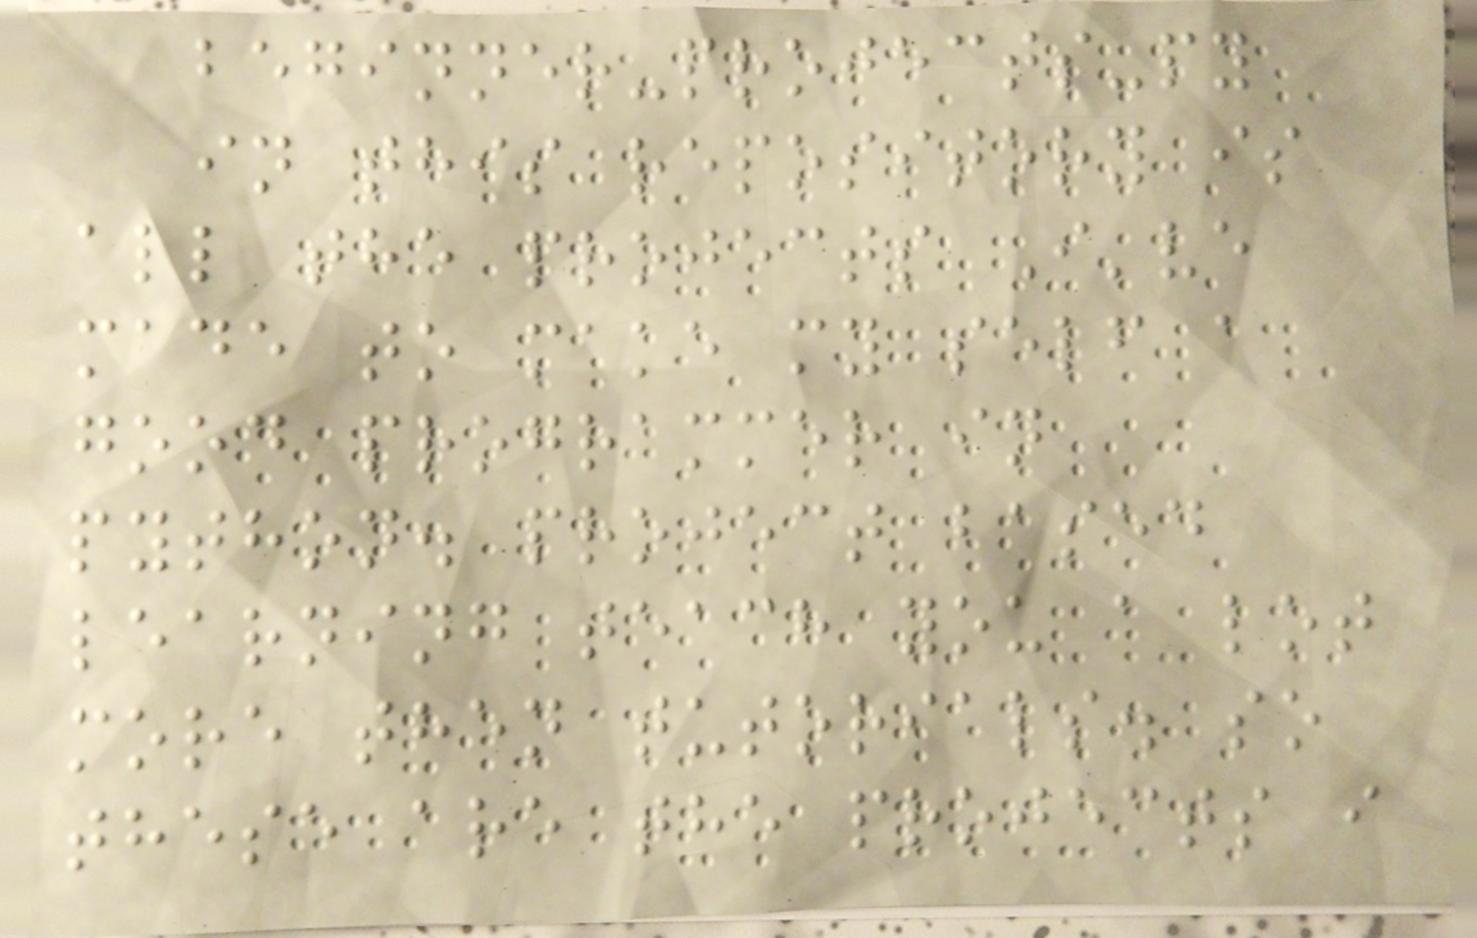beginner-projects-py
in this repository is
all the projects I've
made to make my self a
good programmer in
python. project based
learning teach you a lot
more then tutorials. so
these are the projects i
